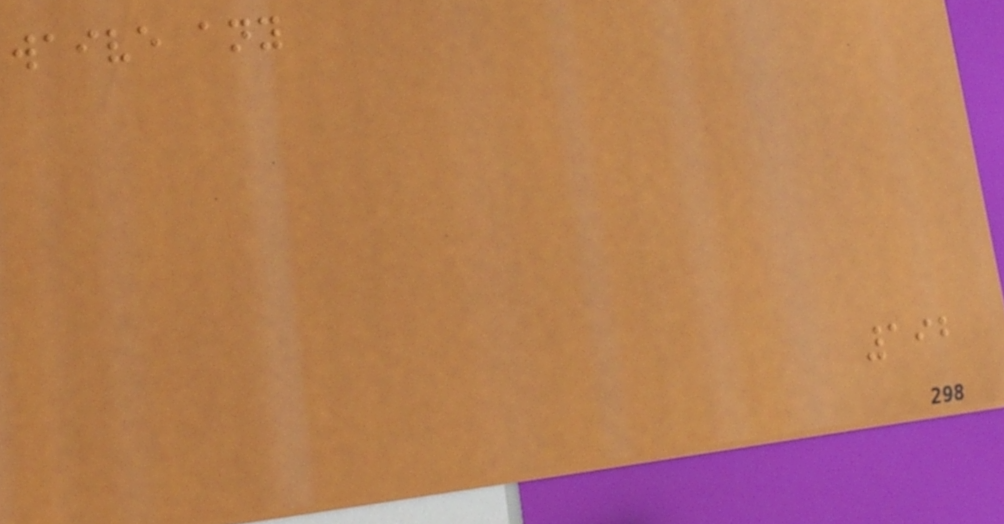waive any
192
